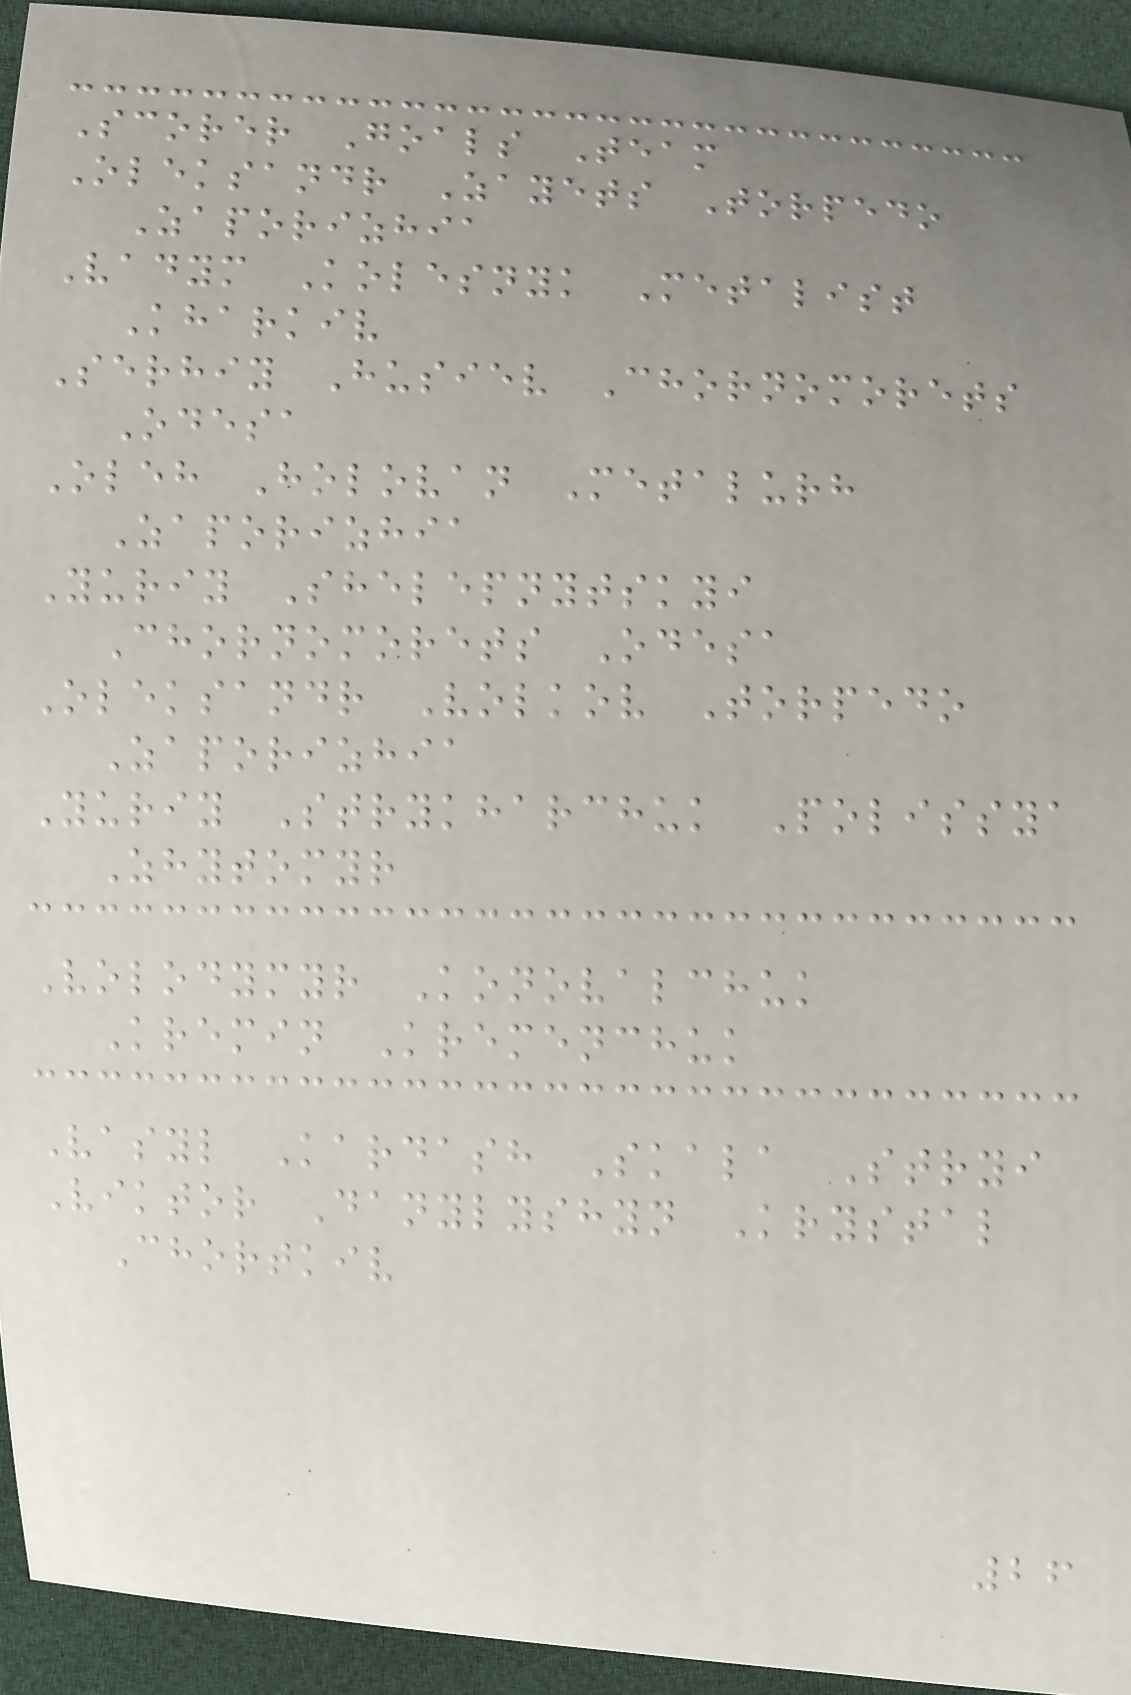Scorer Goals Team
Oleksandr Zayets Torpedo
Zaporizhia
Vadym Kolesnyk Metalist
Kharkiv
Serhiy Husiev Chornomorets
Odesa
Oleh Holovan Metalurh
Zaporizhia
Yuriy Shelepnytskyi
Chornomorets Odesa
Oleksandr Volkov Torpedo
Zaporizhia
Yuriy Strykharchuk Polissya
Zhytomyr
Volodymyr Konovalchuk
Kremin Kremenchuk
Vasyl Kardash Skala Stryi
Viktor Danylyshyn Krystal
Chortkiv
26
